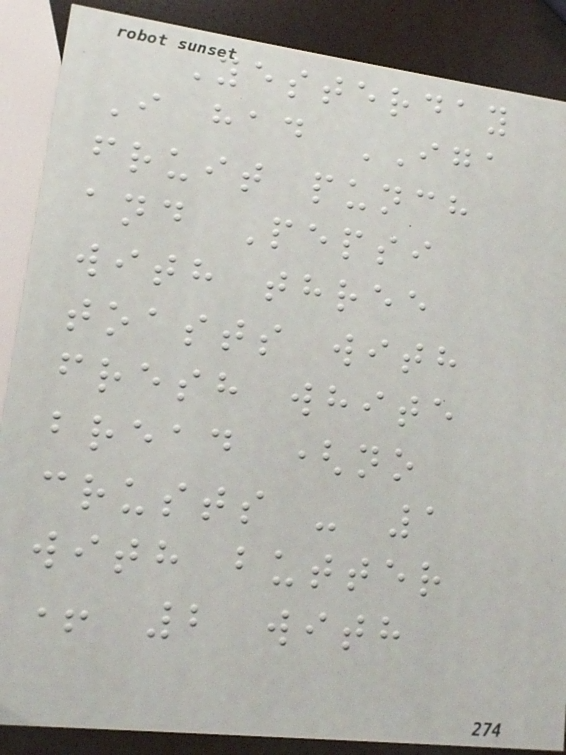Yesterday
I had IGA
fruit punch
and Pepsi
with three
toasts with
fresh white
bread (no
crusts - 1
with butter
+ 2 with
